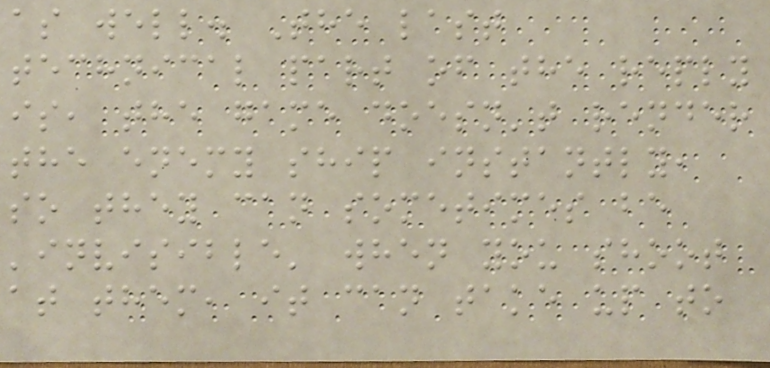as well. The last
technical part of the reply
is, the game doesn't render
the enemy ship instantly,
so they can sometimes be
'invisible' when you shoot
at them, it can take up to
